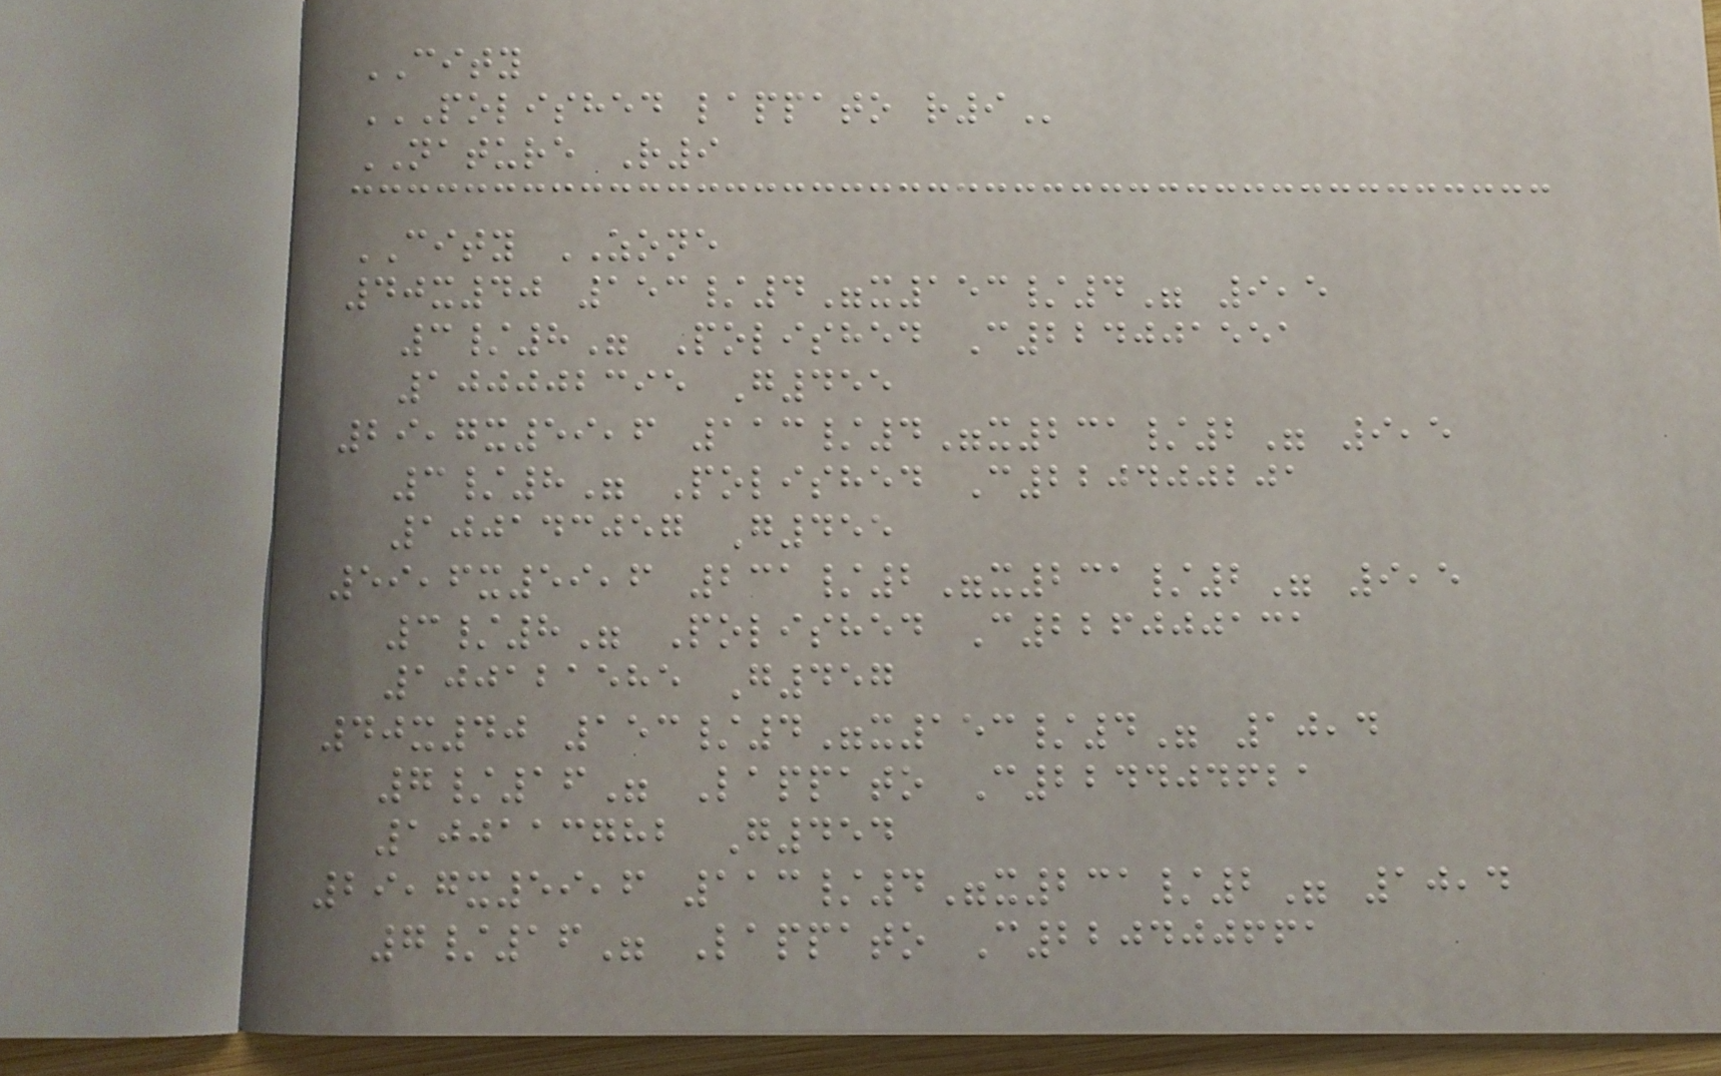CITY
POLISHED LAPPATO R9
NATURE R9
CITY ZONE
40x40 153/4"x153/4" 9,5
3/8" Polished C224001551
100002395 G455
29,7x59,6 113/4"x231/2" 9,5
3/8" Polished C220400201
100143057 G455
59,6x59,6 231/2"x231/2" 9,5
3/8" Polished C226000131
100121585 G457
40x40 153/4"x153/4" 10,4
7/16" Lappato C224404621
100113782 G454
29,7x59,6 113/4"x231/2" 10,4
7/16" Lappato C220400661
